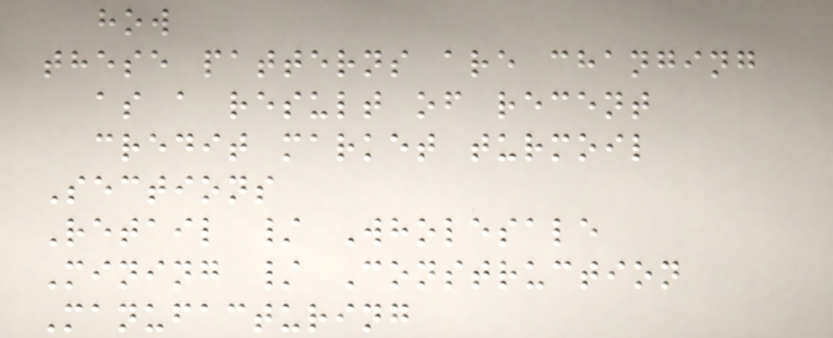how
these patterns are changing
as a result of recent
credit market turmoil
Sections
Retail / Wholesale
Mining / Construction
Manufacturing
